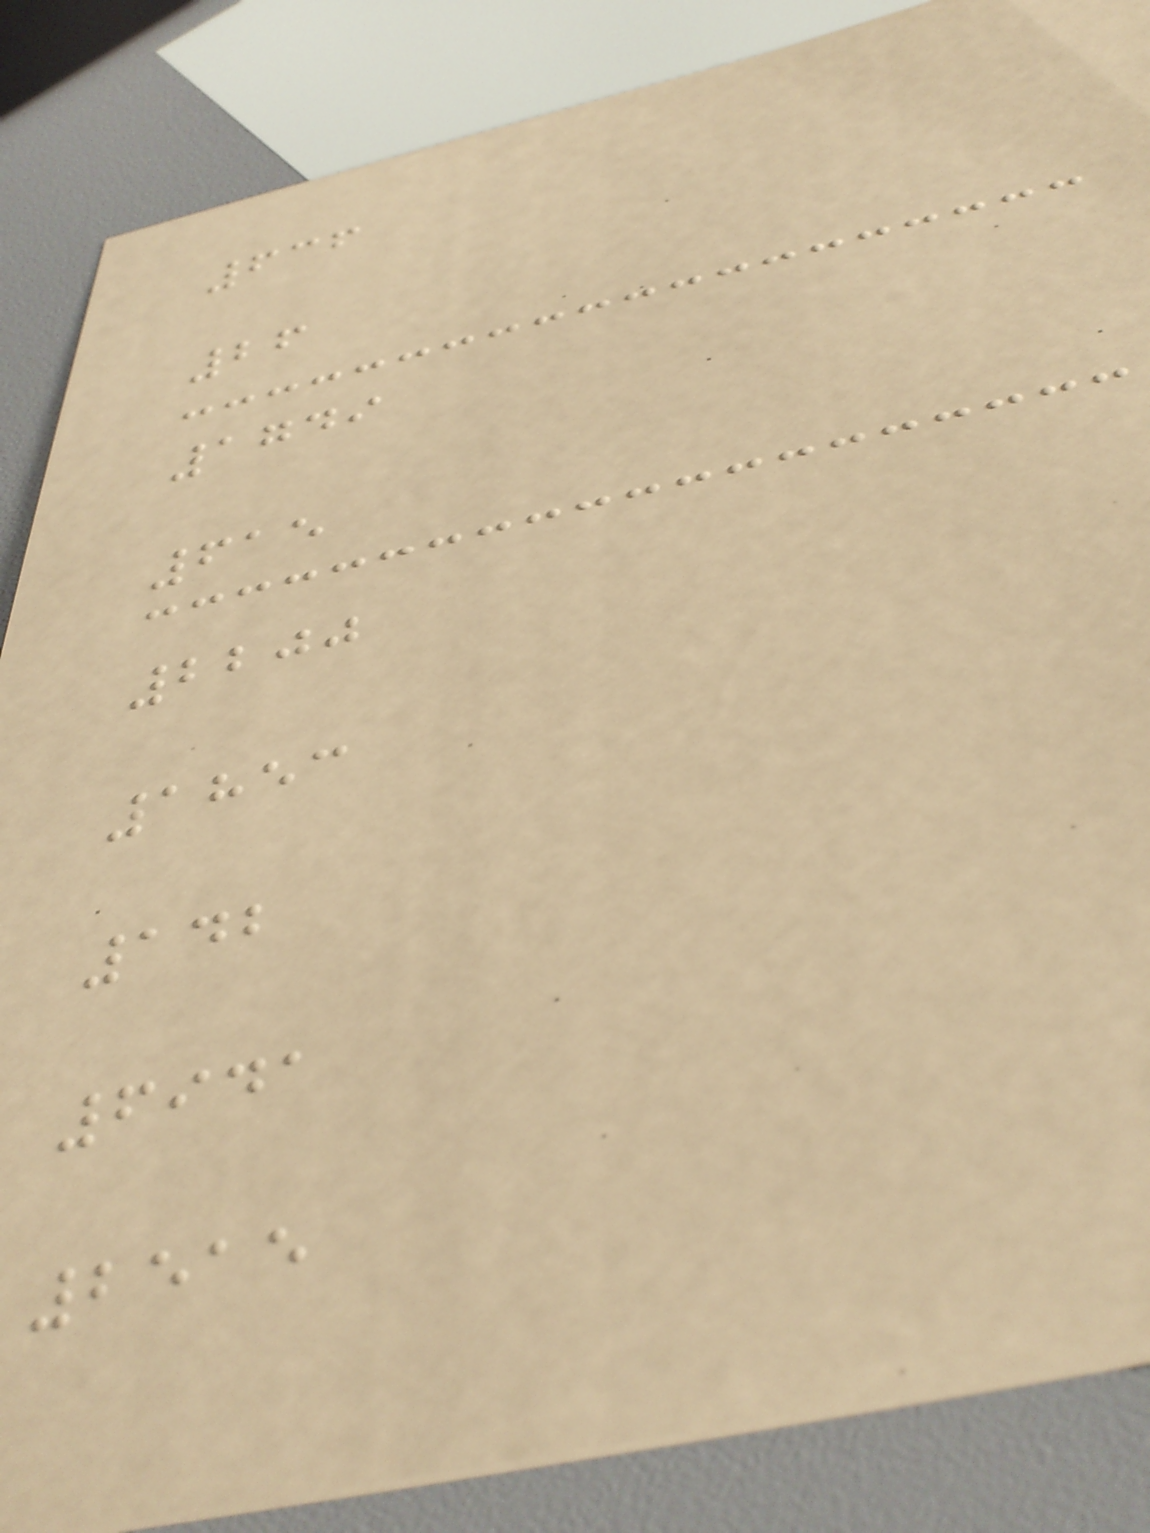636
26
1749
615
2200
1853
142
6941
2515
